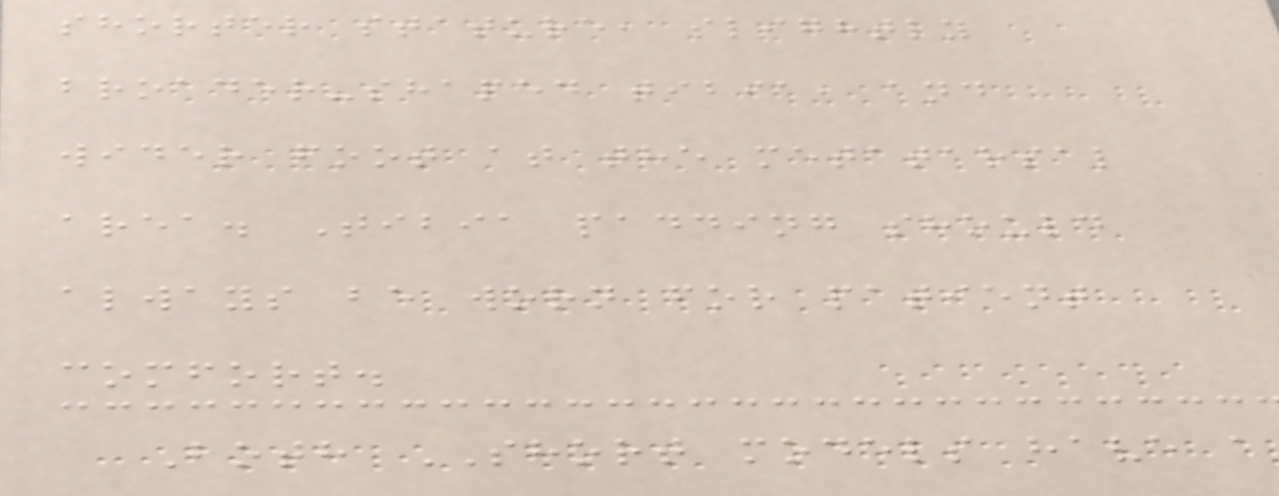shorter stature, slightly
broader-shaped tibia, and
wider foot at the metatarsal
area. Tibia padding should
always be worn for patient
comfort.
Both SHORT models have a
